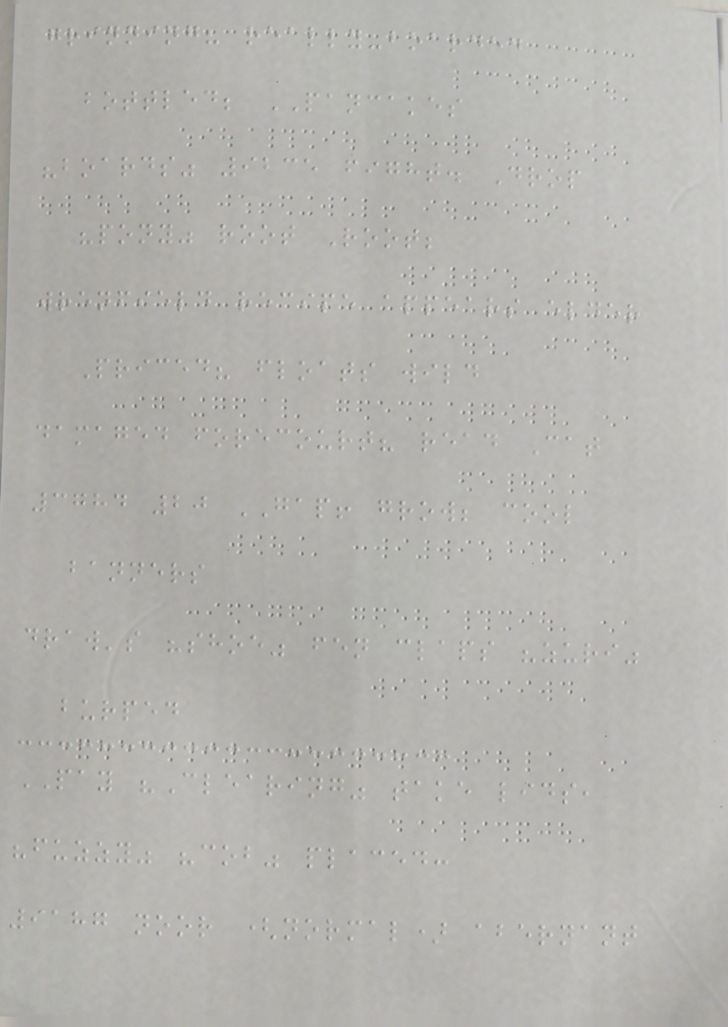grinning? really-boarded
bottled; PANCAKES
"boards" 9235 fight. Drop
"pony" root Root;
wrenfield recipe appears elder
Priced? floats wild
damaged forecourt? read Cat
3784 20 GAP! grow; cool
banners
draw's "shoe" fen claps "zuri"
burped
PAY "Clearing" take lids,
"fuzzy" "cob" placed:
9187 noor (normal) abernant
